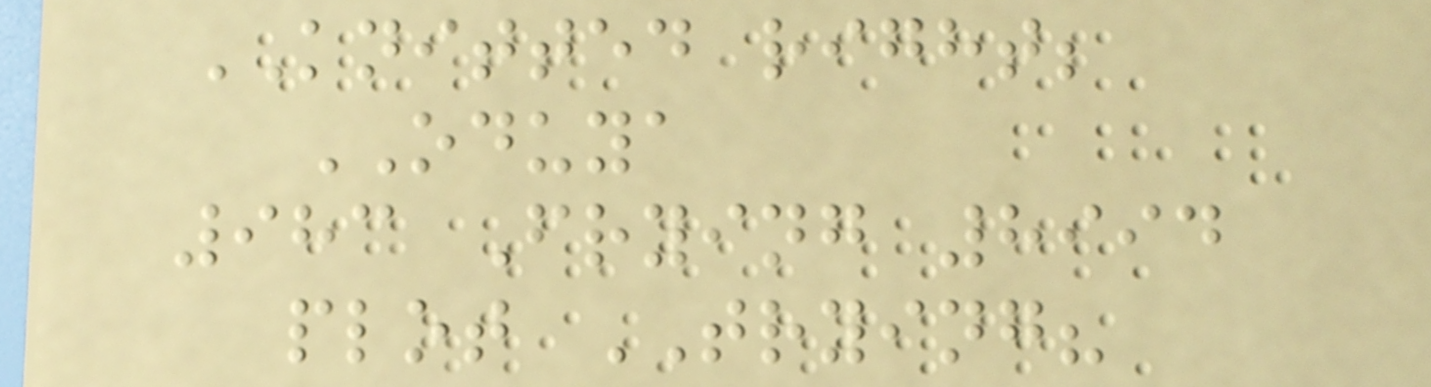KNITTED right;
ODUYA
983 Frying 8994
plot TRYING?
